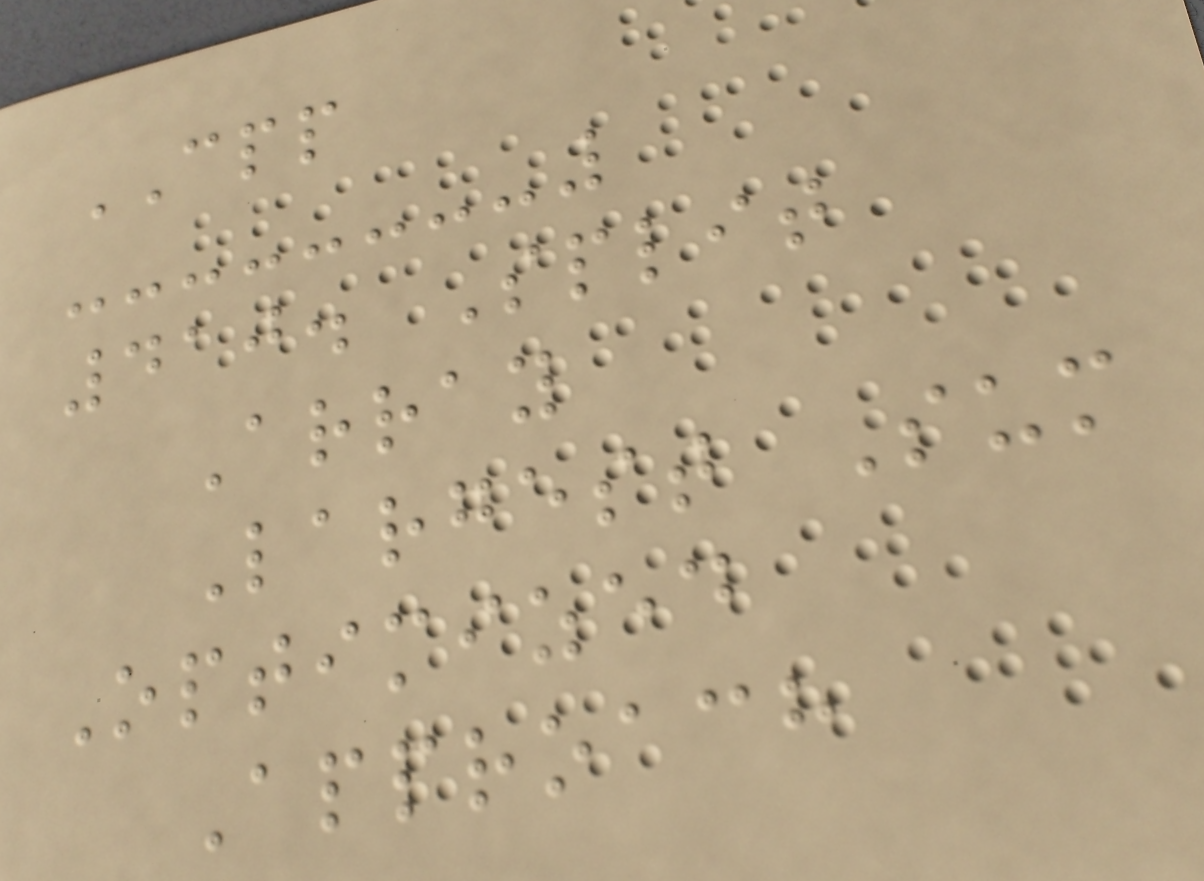CPP
410. Split
Array
Largest Sum
Optimized
Approach
